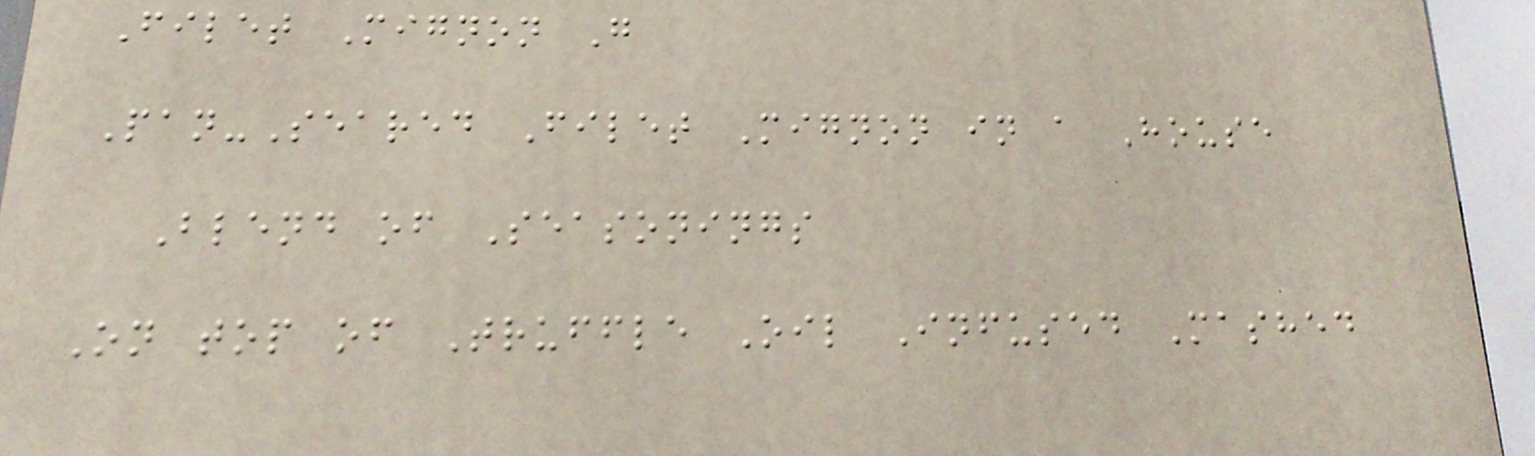Filet Mignon G
Pan-Seared Filet Mignon in a House
Blend of Seasonings
On top of Truffle Oil Infused Mashed
